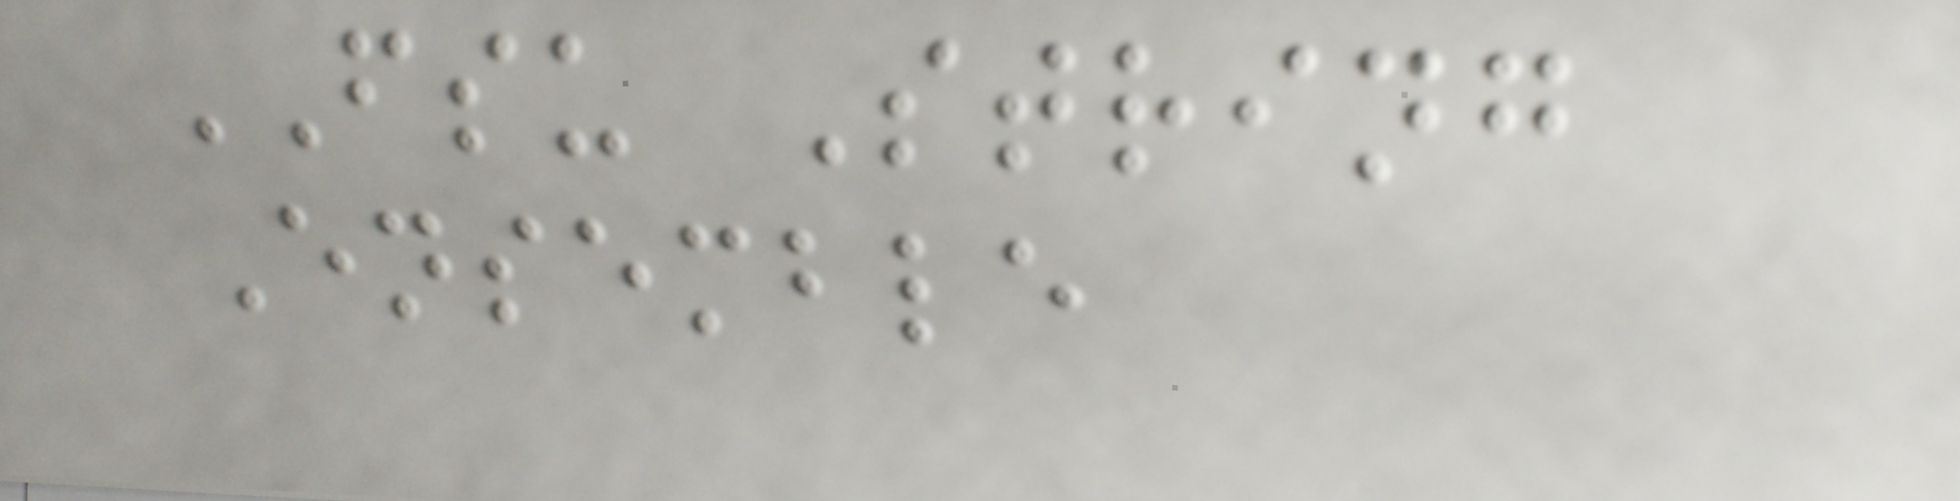FSU String
Ensemble
